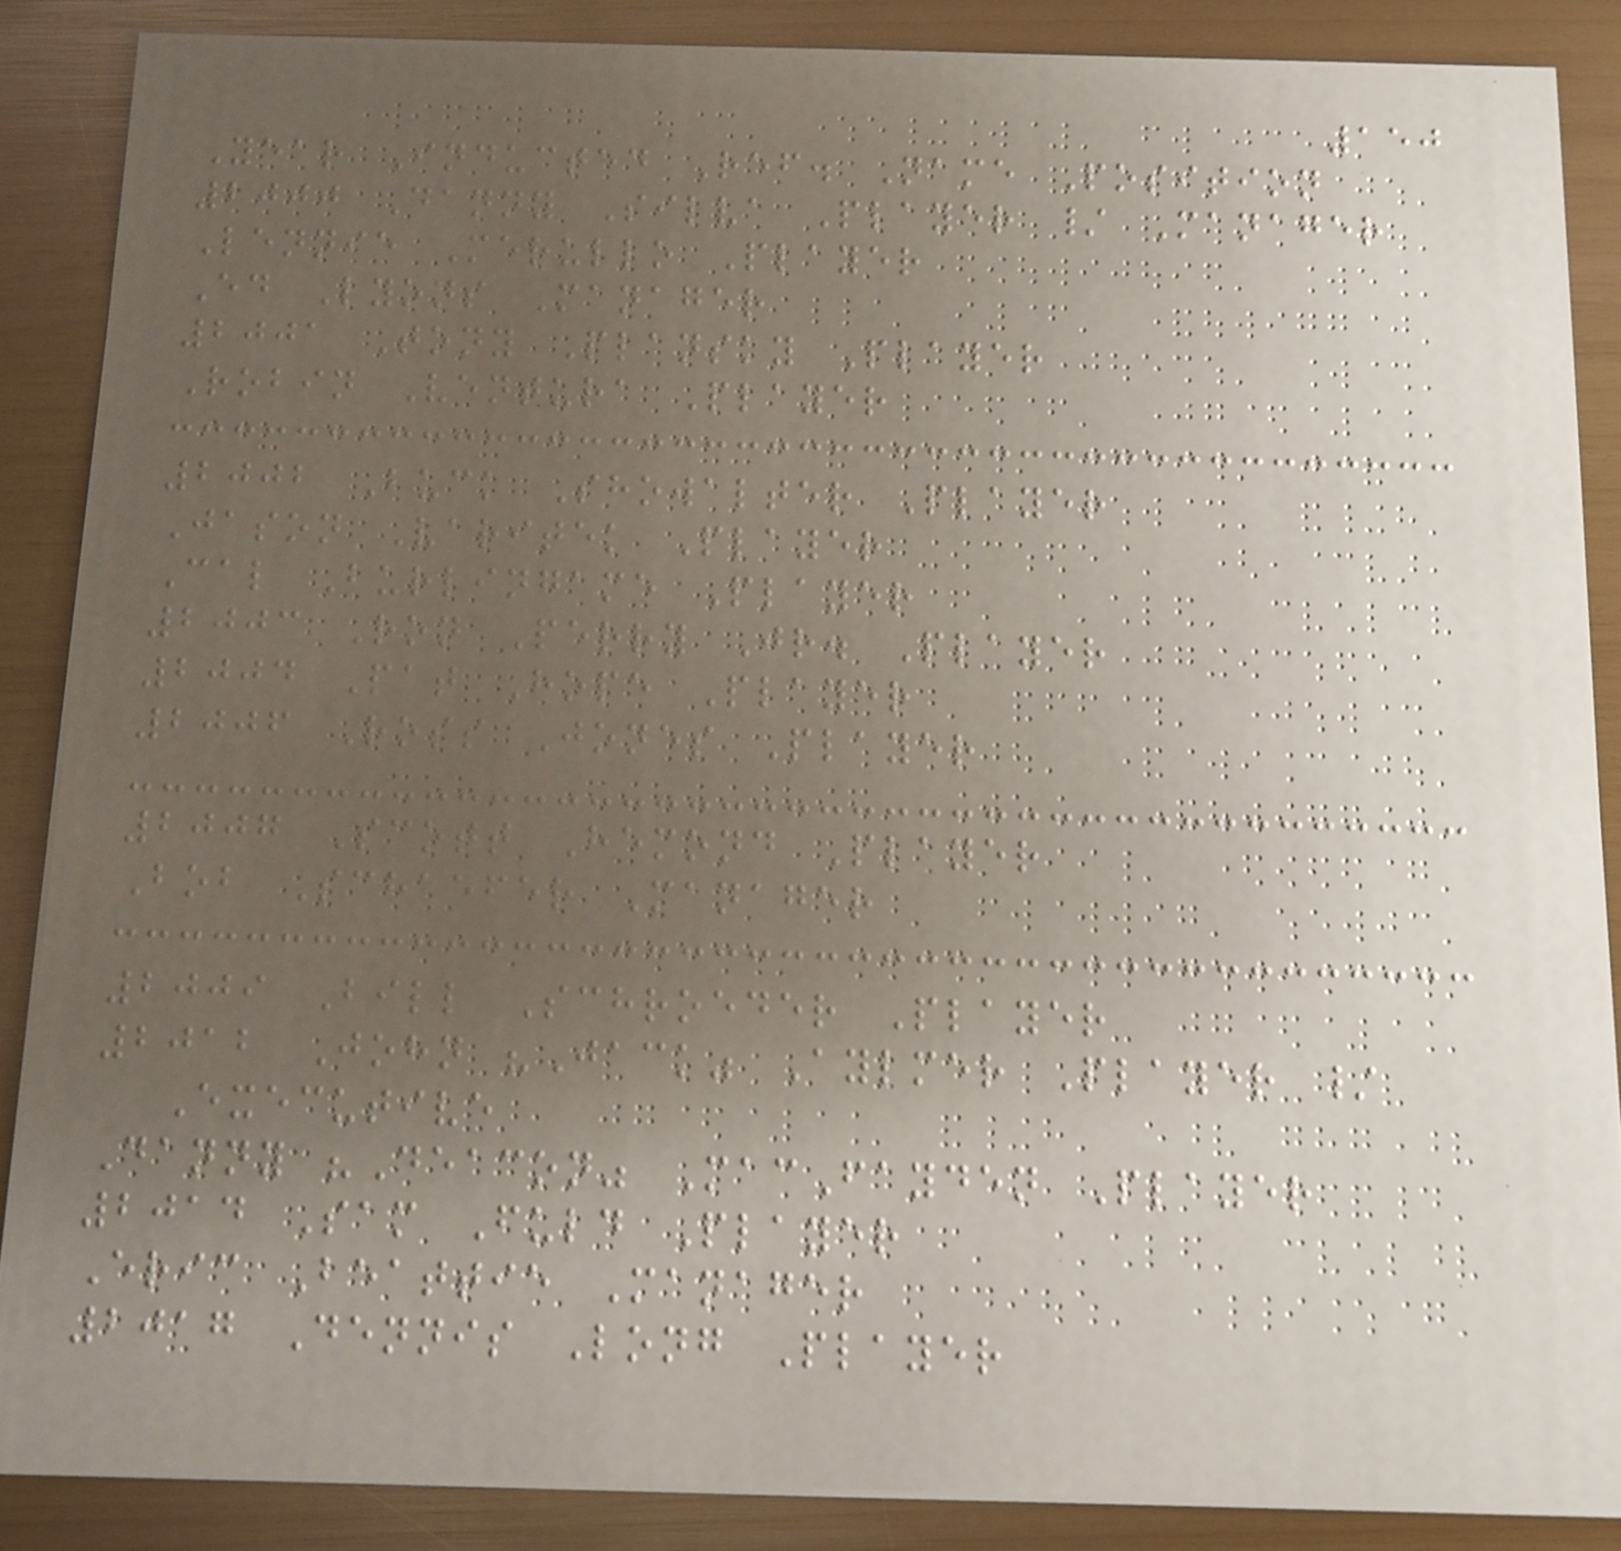150
Year Inducted Ref. Name Position
2000 Danny Silva Player / Manager
Lennie Merullo Player
Ed Lyons Manager
2001 Tony Plansky Player
Robin Ventura Player
2002 Buck Showalter Player
Jason Varitek Player
Cal Burlingame Player
2003 Ron Perry Jr. Player
2004 Pat Hope Player
2006 Ross Jones Player
2007 Scott Hemond Player
Bob Schaefer Manager
2009 Bill Schroeder Player
2012 John "Jack" Aylmer Player /
Executive
Danny "Deacon" MacFayden Player
2014 Sam Fuld Player
Eric Beattie Manager
2017 Dennis Long Player
